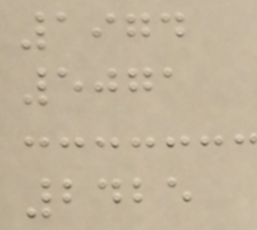1974
5071
2425
